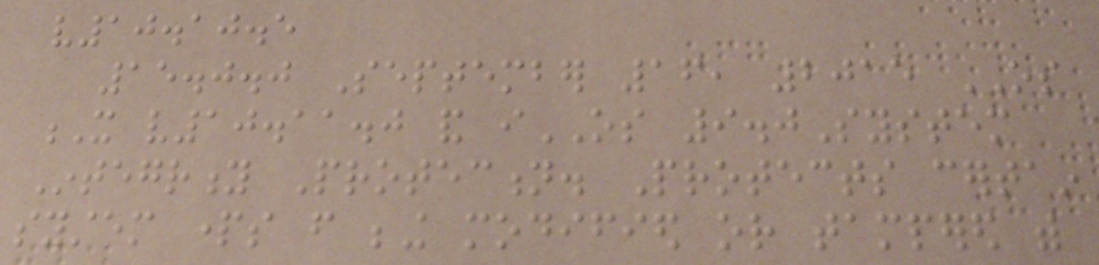v10.10.5
15.0.0 September 16, 2015 OS
X v10.11.0 and iOS 9.0System
Integrity Protection. Protects certain
system parts from being modified or tampered with
